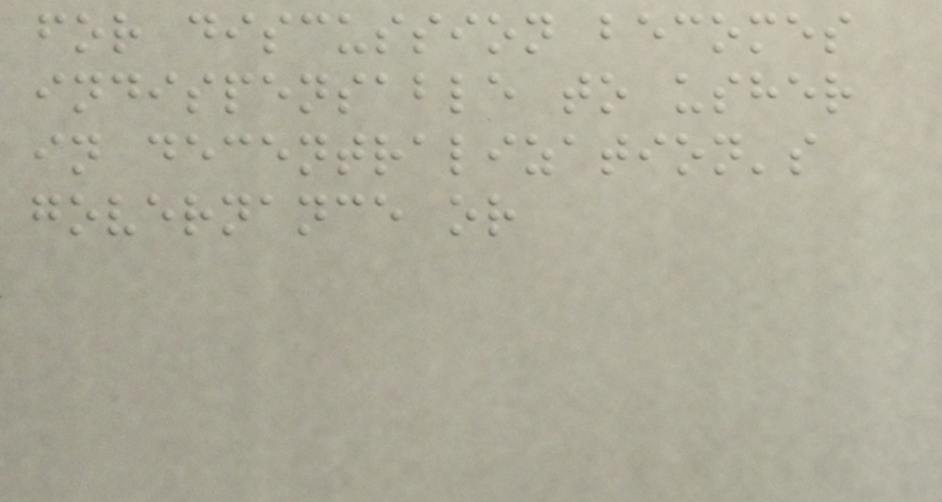for discussion becomes
indispensable to usher
in decentralization's
governance or
